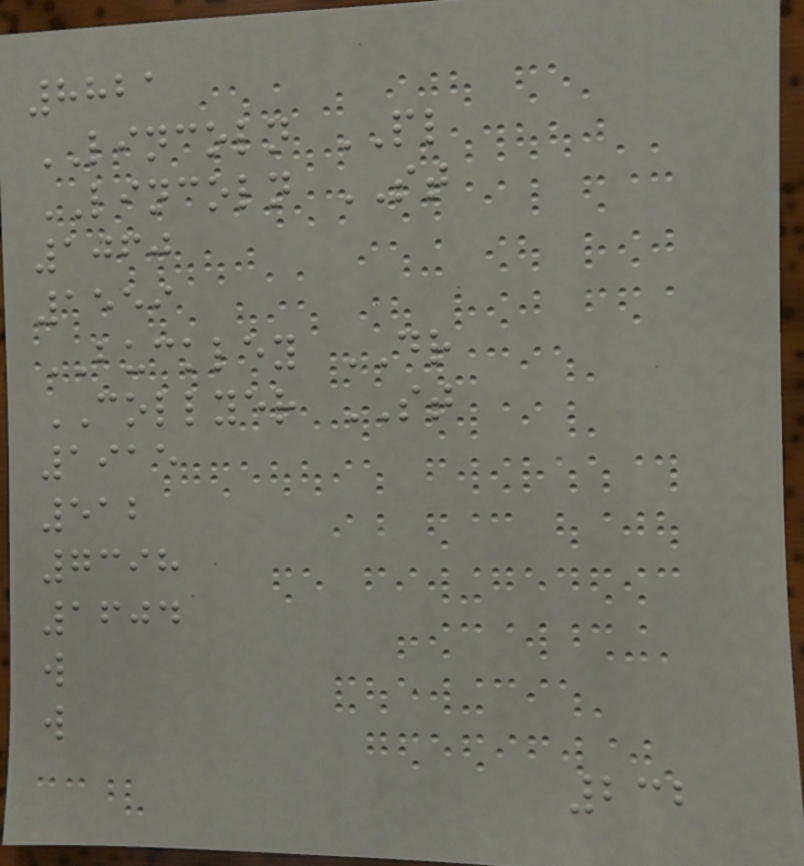8821
LINCOLN PL
LINCOLN ST
1060
1559
BUCKLEY DR
COLLYER ST
1915
512
7398
1604
w
w
232
